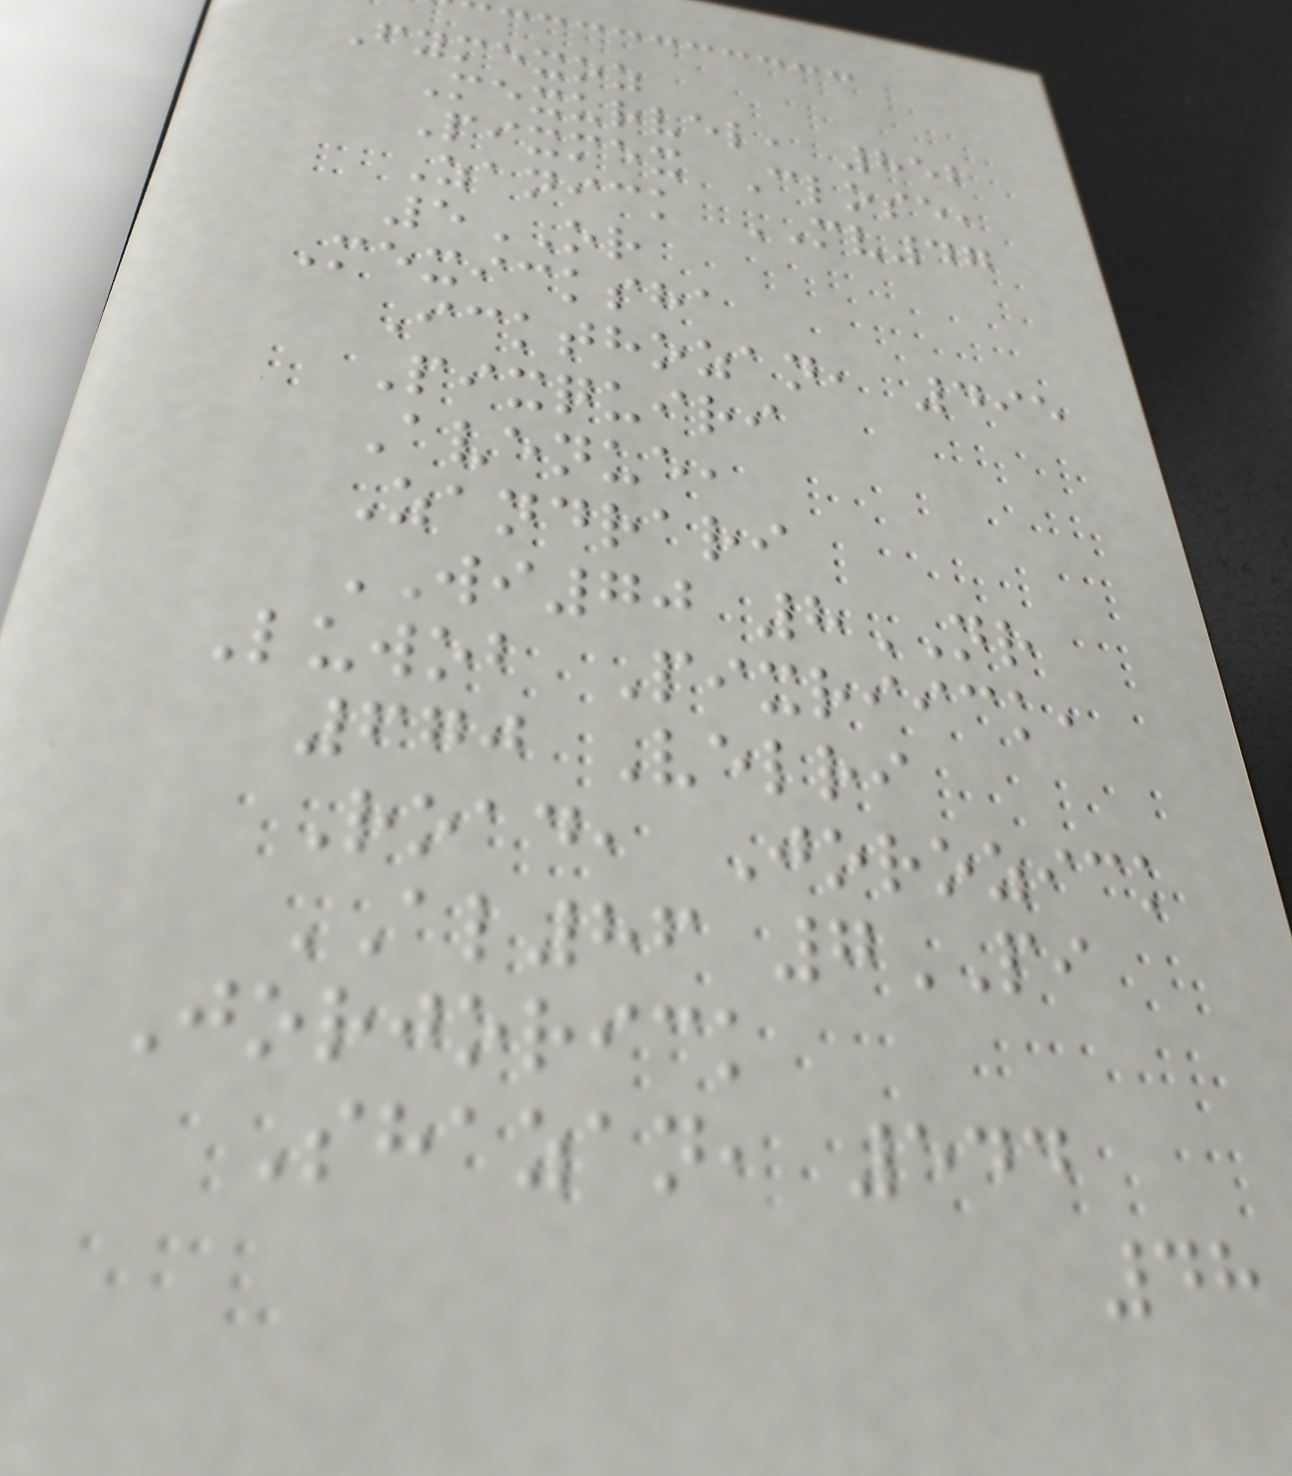Fymexoz
Mexurvel, 852
Pixmex Close,
Zanick MV47
5OR
Mexicksha
Ickthozan, 495
Pixquiri
Avenue,
Zandrari
WI70 8NR
Luwob Pixriick,
670 Velri
Road, Jorozick
AL86 7PI
Jorjorick
Shazan, 544
48
